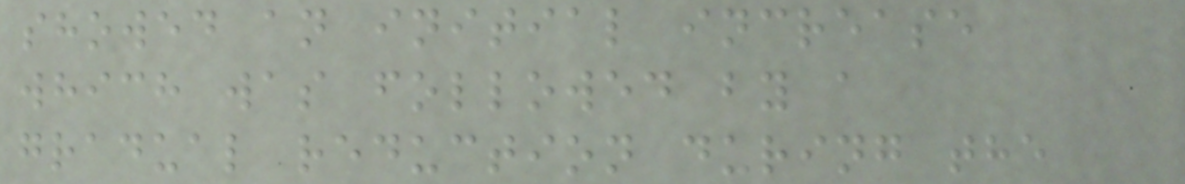showed an initial increase
which was followed by a
gradual reduction during the
